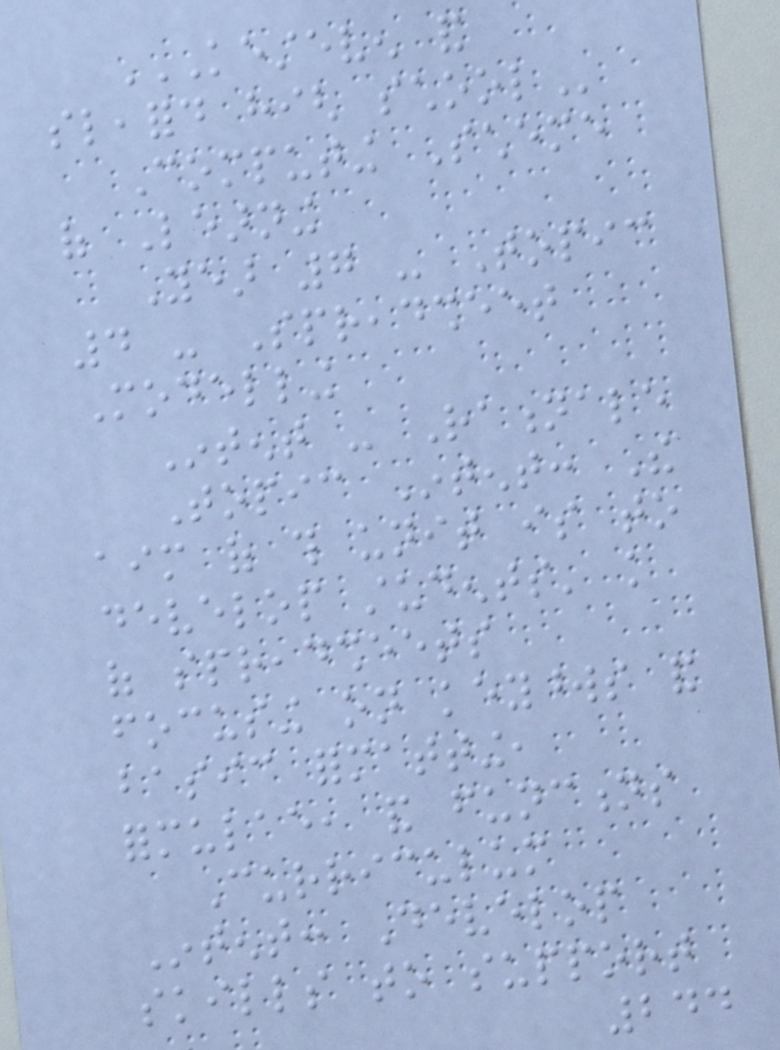KESTEVEN AND
SLEAFORD HIGH SCHOOL
Computing Scheme
of Learning
Year 7 - Topic
4 - Spreadsheet
Modelling
Intent - Rationale
Topic Intent: The
aim of this unit is to
develop students' knowledge
of spreadsheets
focusing on keywords and
basic formatting,
formulae, and functions
Curriculum
Intent: Develop
skills to support
244
